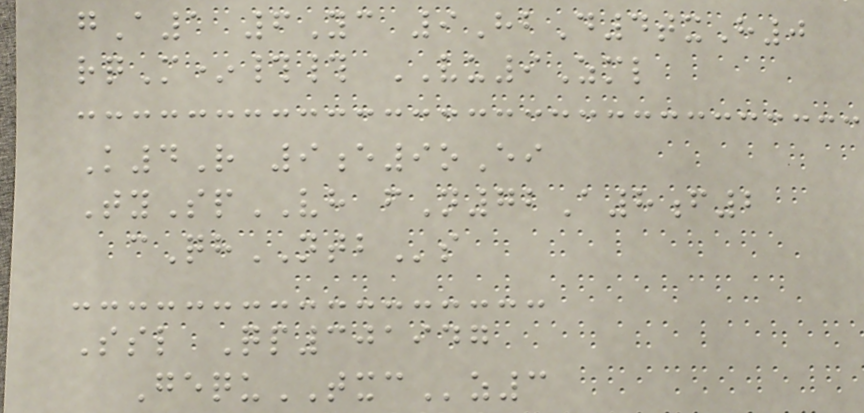gA1 6Yc 9HbD4txH0
rqM*## VU9Zml
K4R 9e9oEi
TySpVH fN72A8f2
cQhNTBs
Ssl Qp301947
GequTXCz3
